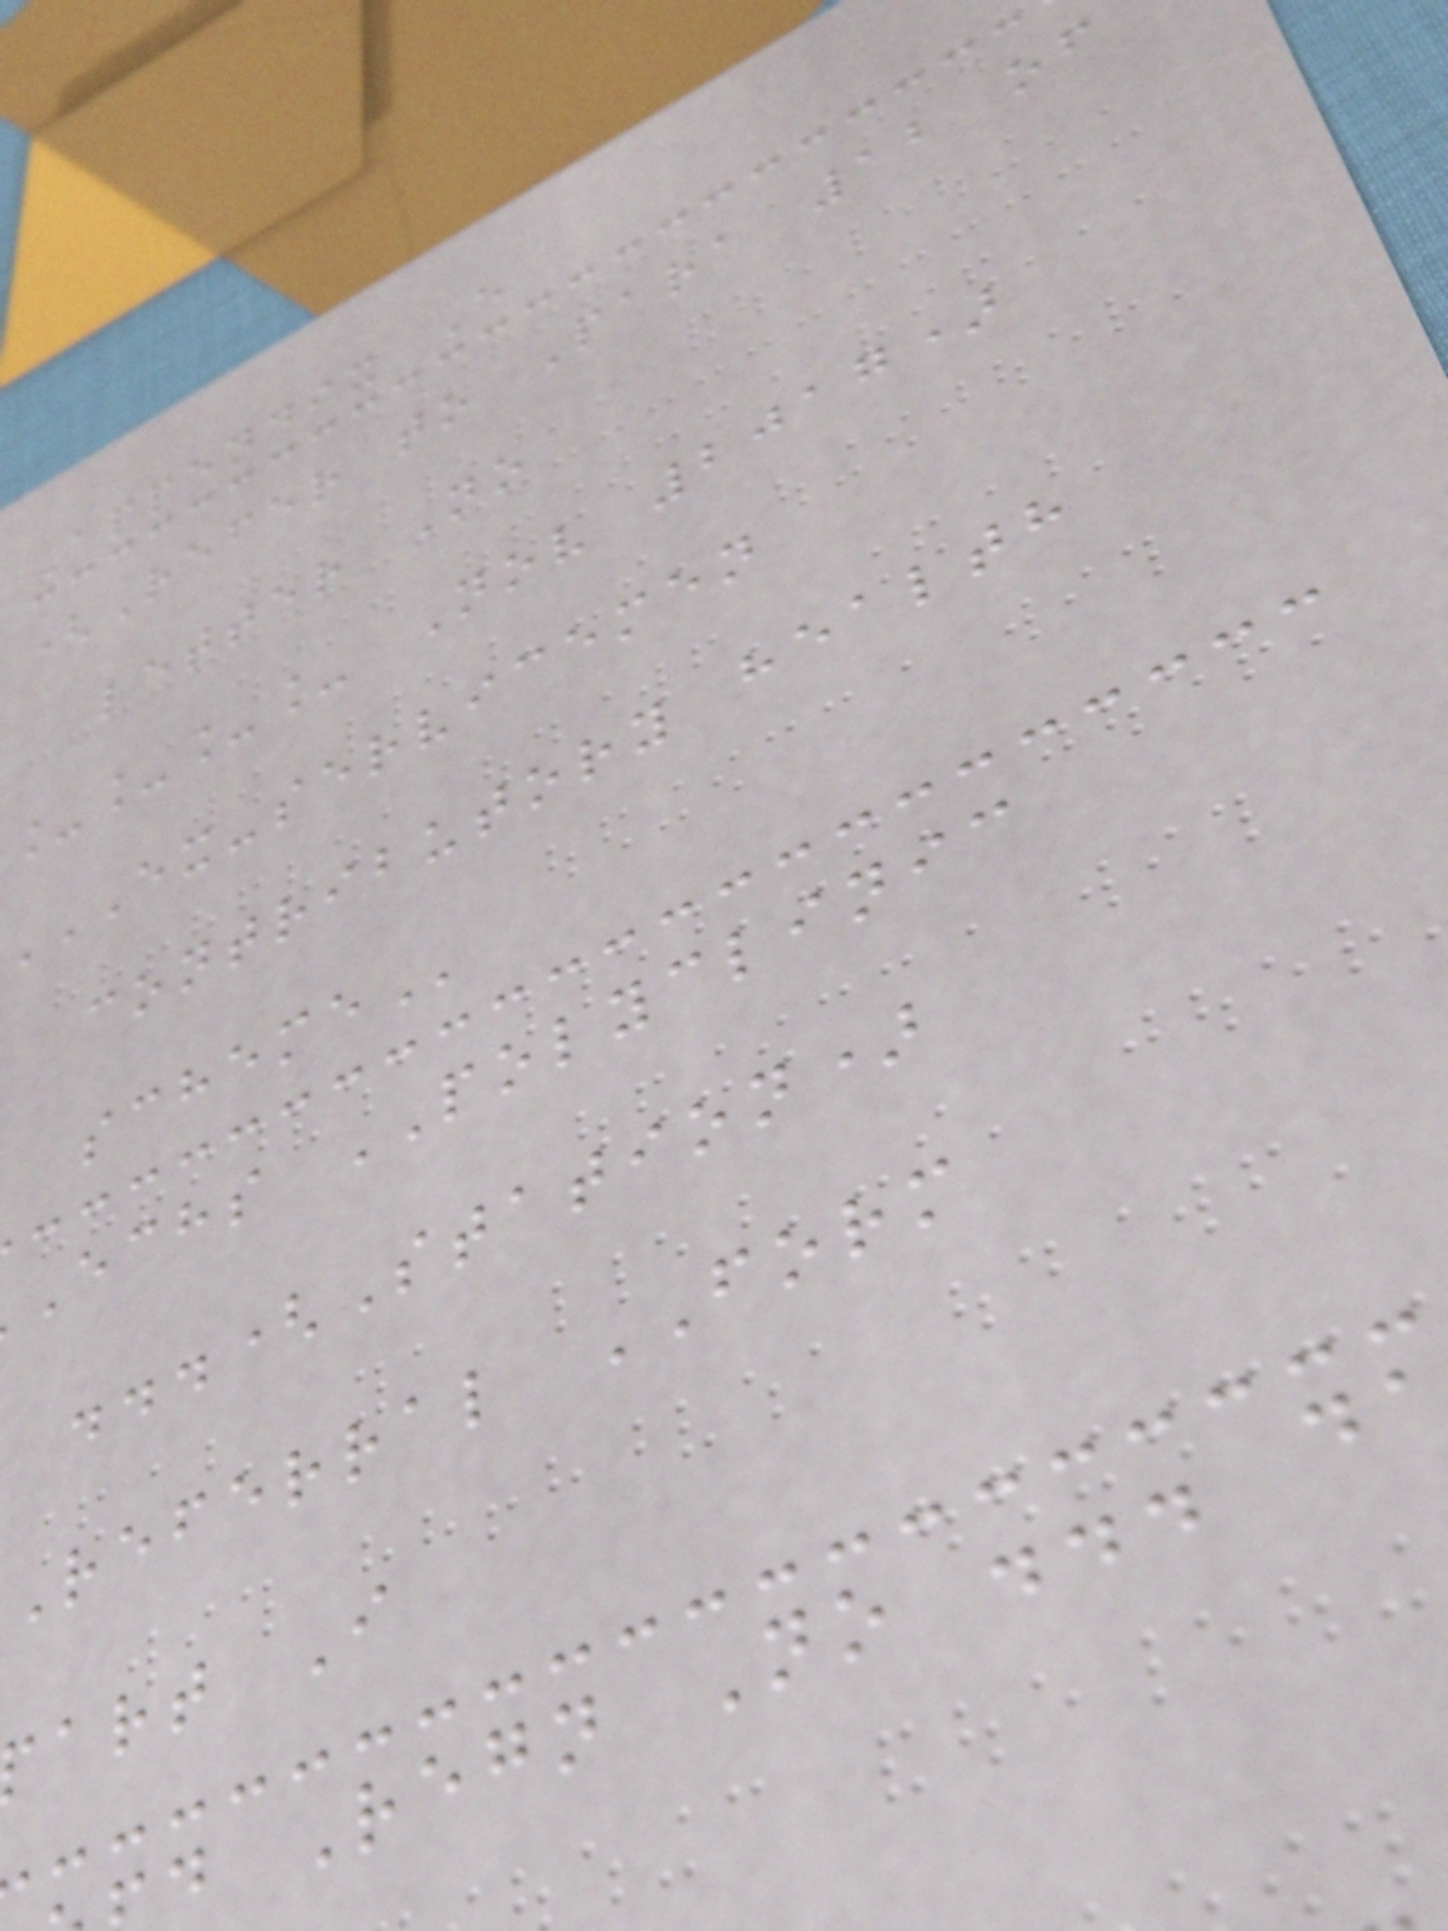Appendix E
(Refer to Para 12 of
letter No
____ Nov 2017)
EX-SERVICEMEN
contributory health
echs POLYCLINIC
...(Station)
referral FORM
art I
d Regn No ... d
